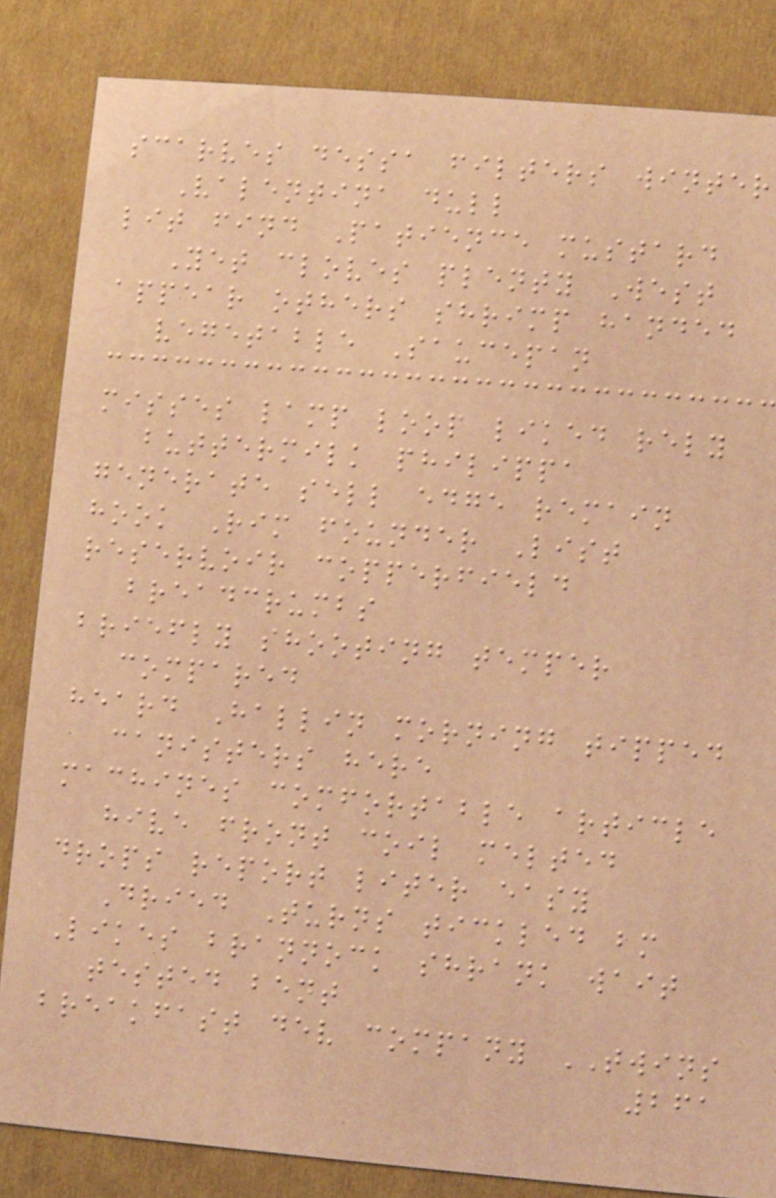scarves dessa filters winter
Valentina dull
lit find Patience mustard
Yet cloves plenty West
appear others shrimp handed
vegetable Saucepan
misses lamp loop liked rely
buttermilk philippa
generate sell edge remain
hook Rim founder List
reservoir copperfield
breadcrumbs
briefly shooting temper
compared
heard Hallin morning tipped
canisters here
machines comfortable article
hive front coil melted
drops report liter easy
Dried Turns tickled bm
Likes brannock shrank wait
tested bent
breakfast dev company TWINS
261
